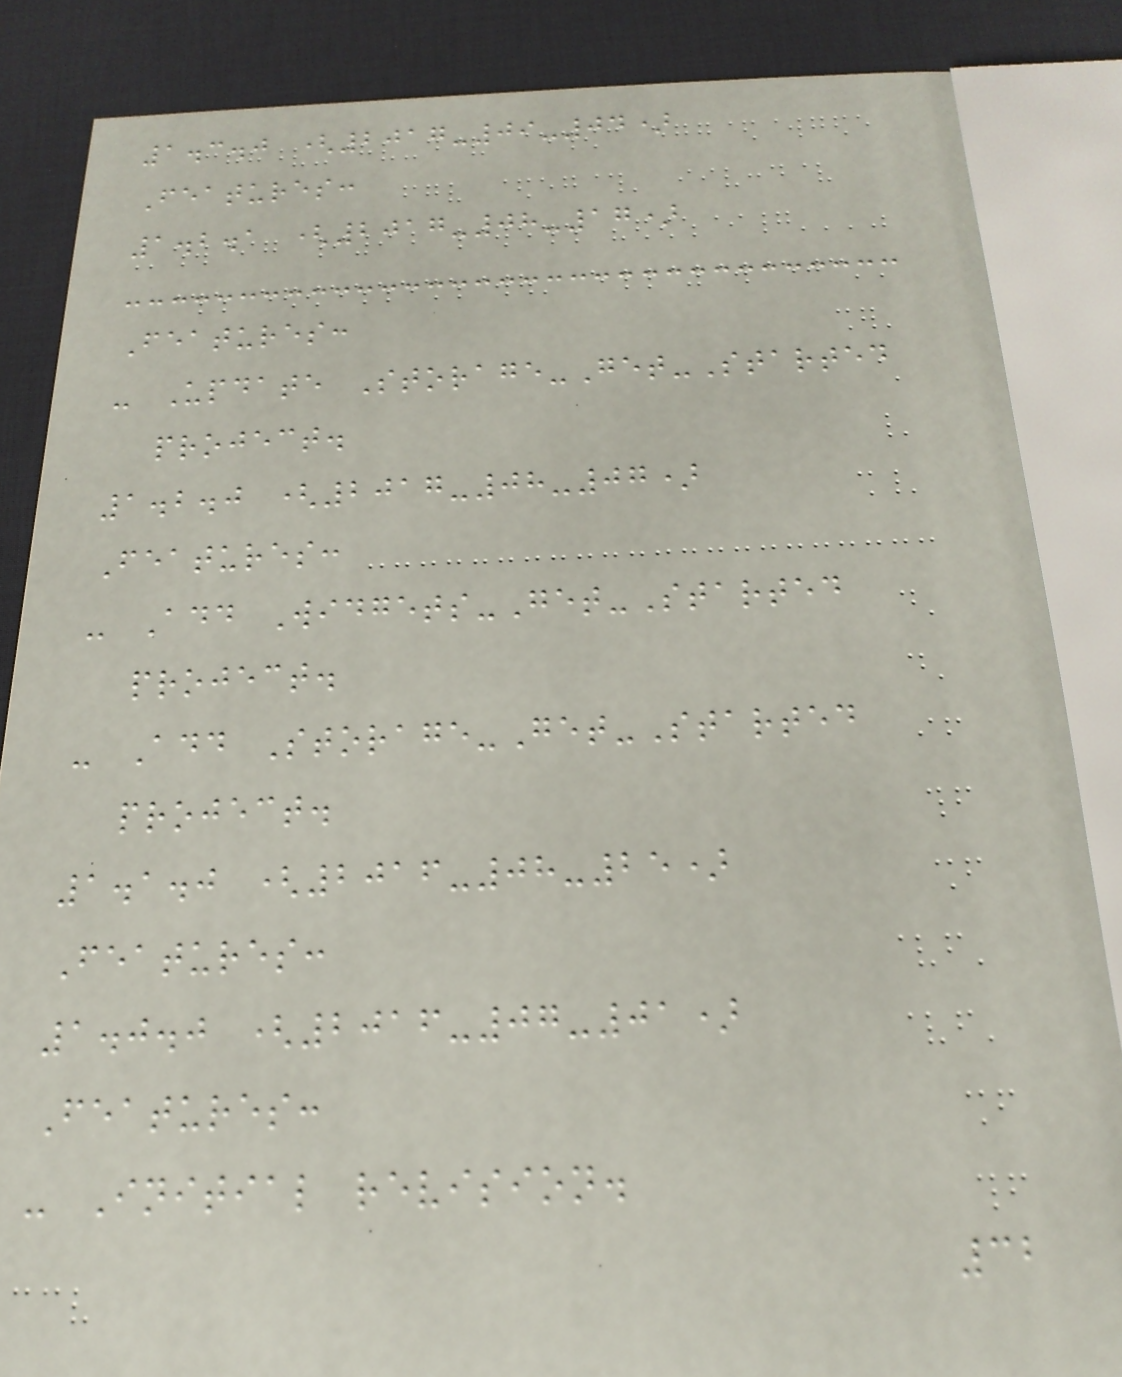1.3.0 (2017-09-04)
Features:
1.2.1 (2017-08-17)
Features:
- Update Storage-Get-Started
project.
1.2.0 (2017-08-07)
Features:
- Add Widgets-Get-Started
project.
- Add Storage-Get-Started
project.
1.1.0 (2016-08-25)
Features:
1.0.0 (2016-07-01)
Features:
- Initial revision.
32
